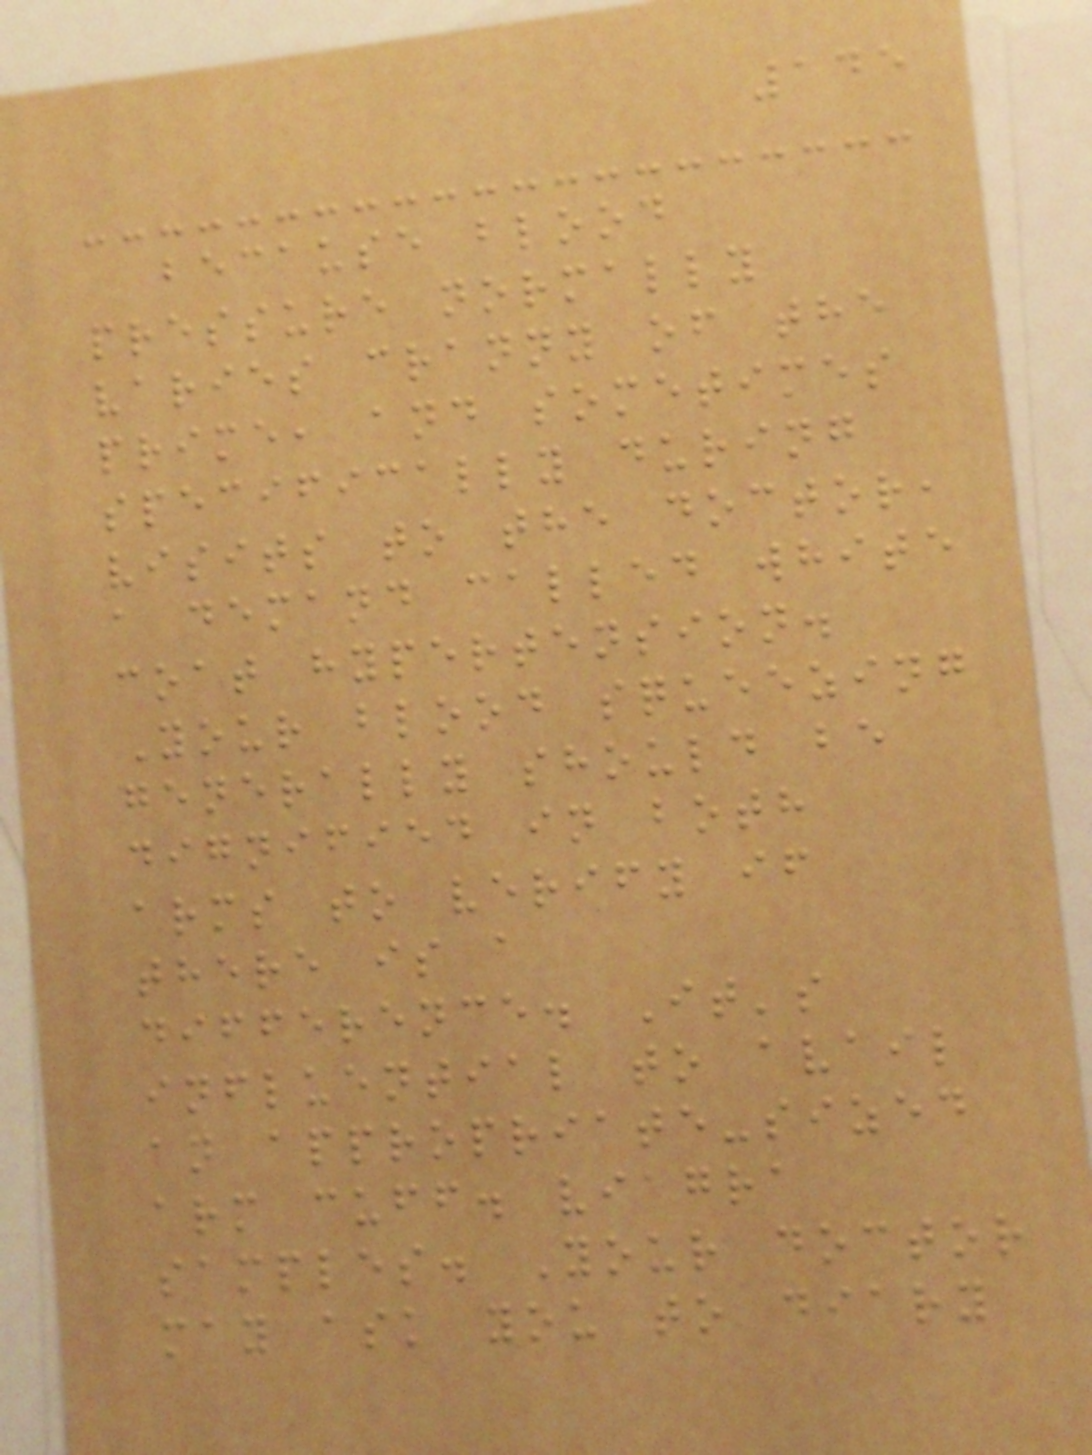145
because blood
pressure normally
varies cranny of the
prime, and sometimes
specifically during
visits to the doctor,
a demand called white
coat hypertension.
Your blood squeezing
generally should be
dignified in both
arms to verify if
there is a
difference. It's
influential to avail
an appropriate-sized
arm cuff. viagra
samples. Your doctor
may ask you to diary
